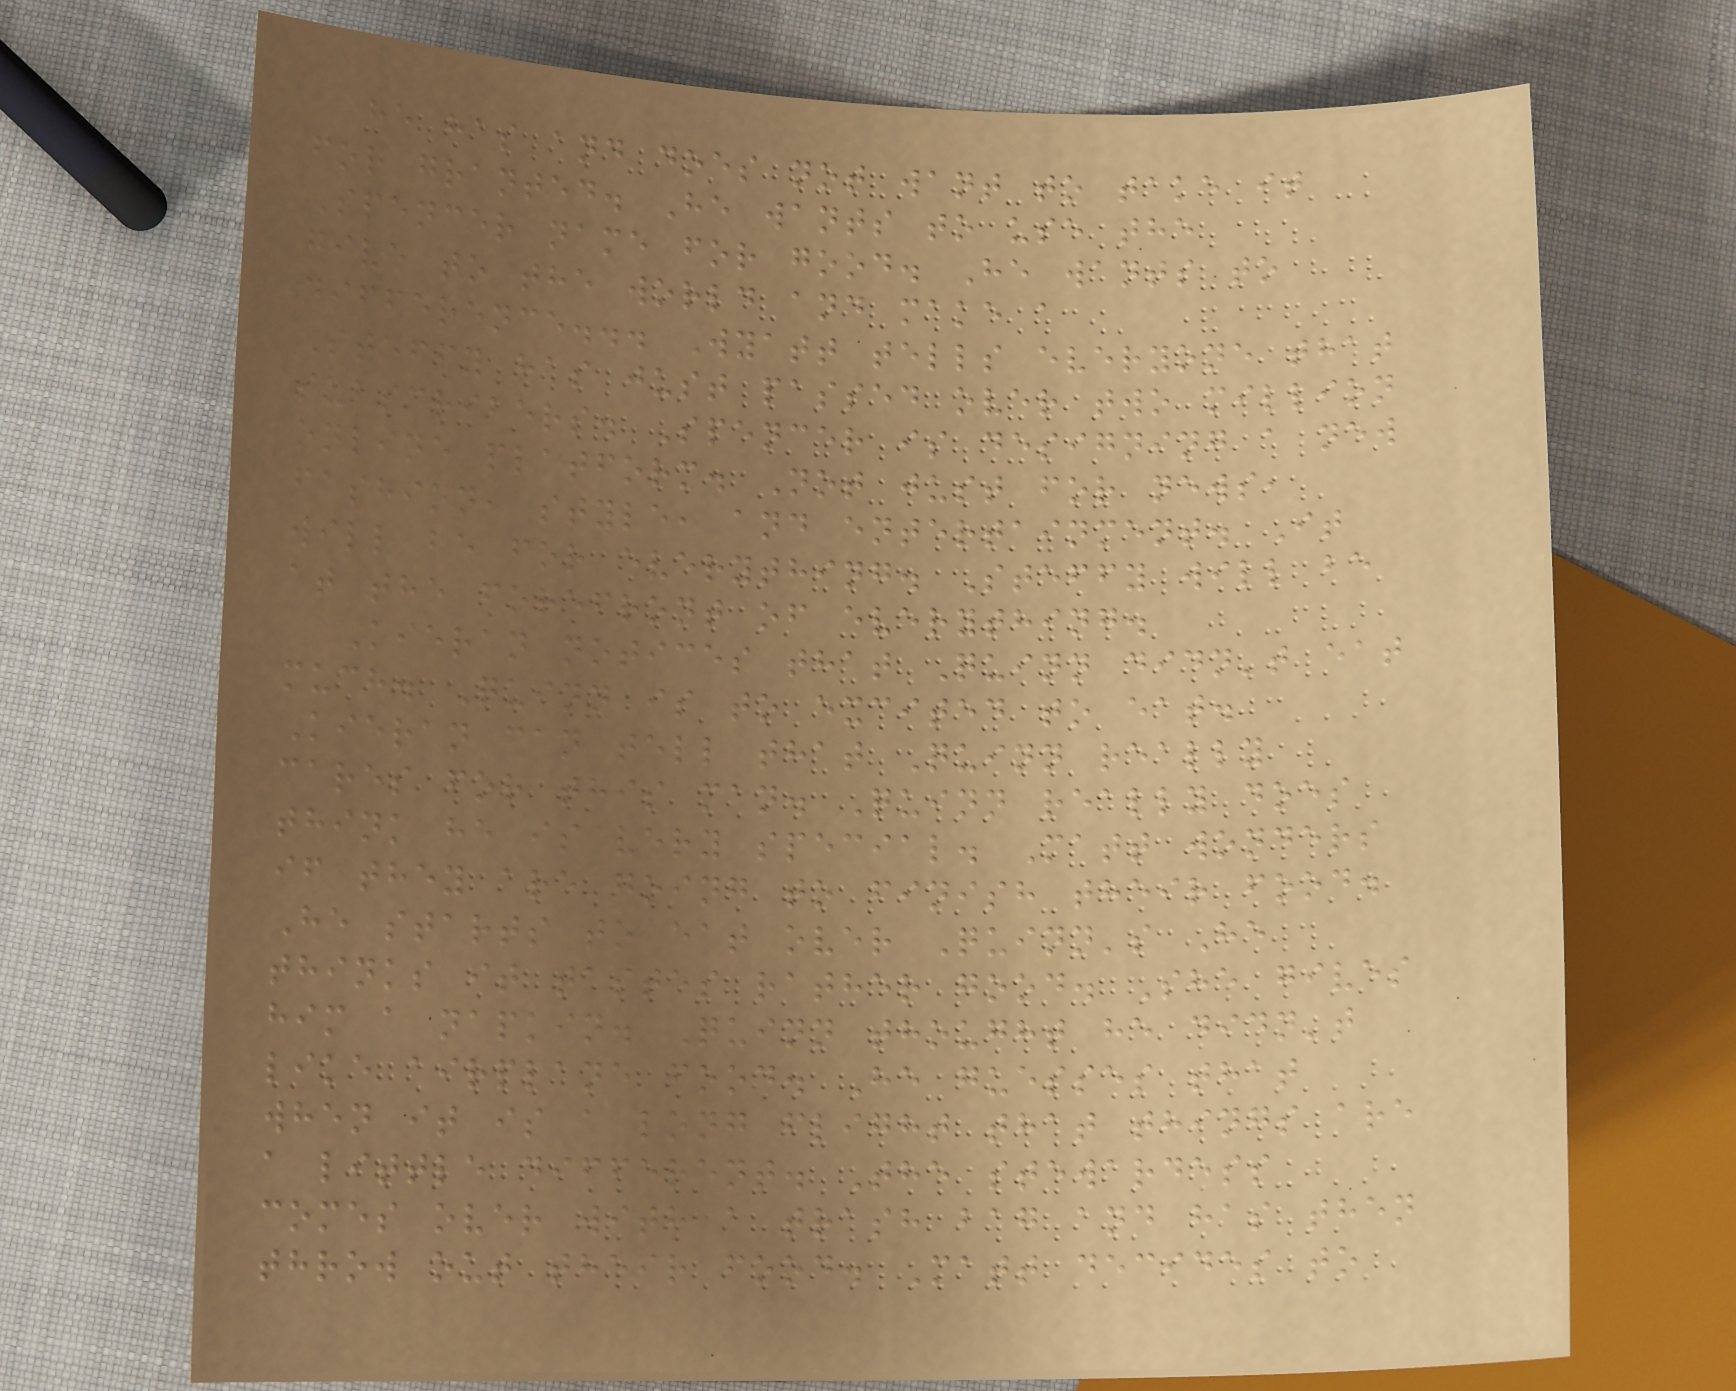he has and does not want to take it
for granted. He wants to use the
Spencer name for good. He wants to
give to the world and make a
difference... Wyatt tells everyone that
Steffy has just passed over two million
subscribers. Spencer is designing a new
online platform. Not just for news,
fashion, style, and entertainment. It
will be for everything. Steffy will be
at the forefront of everything.
Kieran notices that Quinn didn't eat
much. Quinn is to excited to eat.
Kieran can tell that Quinn really
cares for this man. Quinn really does
think he is very special. Matt wonders
if they are going to finish their food.
He starts to eat over Quinn's He
thinks it tastes rather good. She gives
him a napkin. Quinn thought he didn't
like airplane food. He guesses that
when it is a long flight that things are
a little different. The stewardess
comes over with a trash bag and has then
throw out their food. Matt decides to
